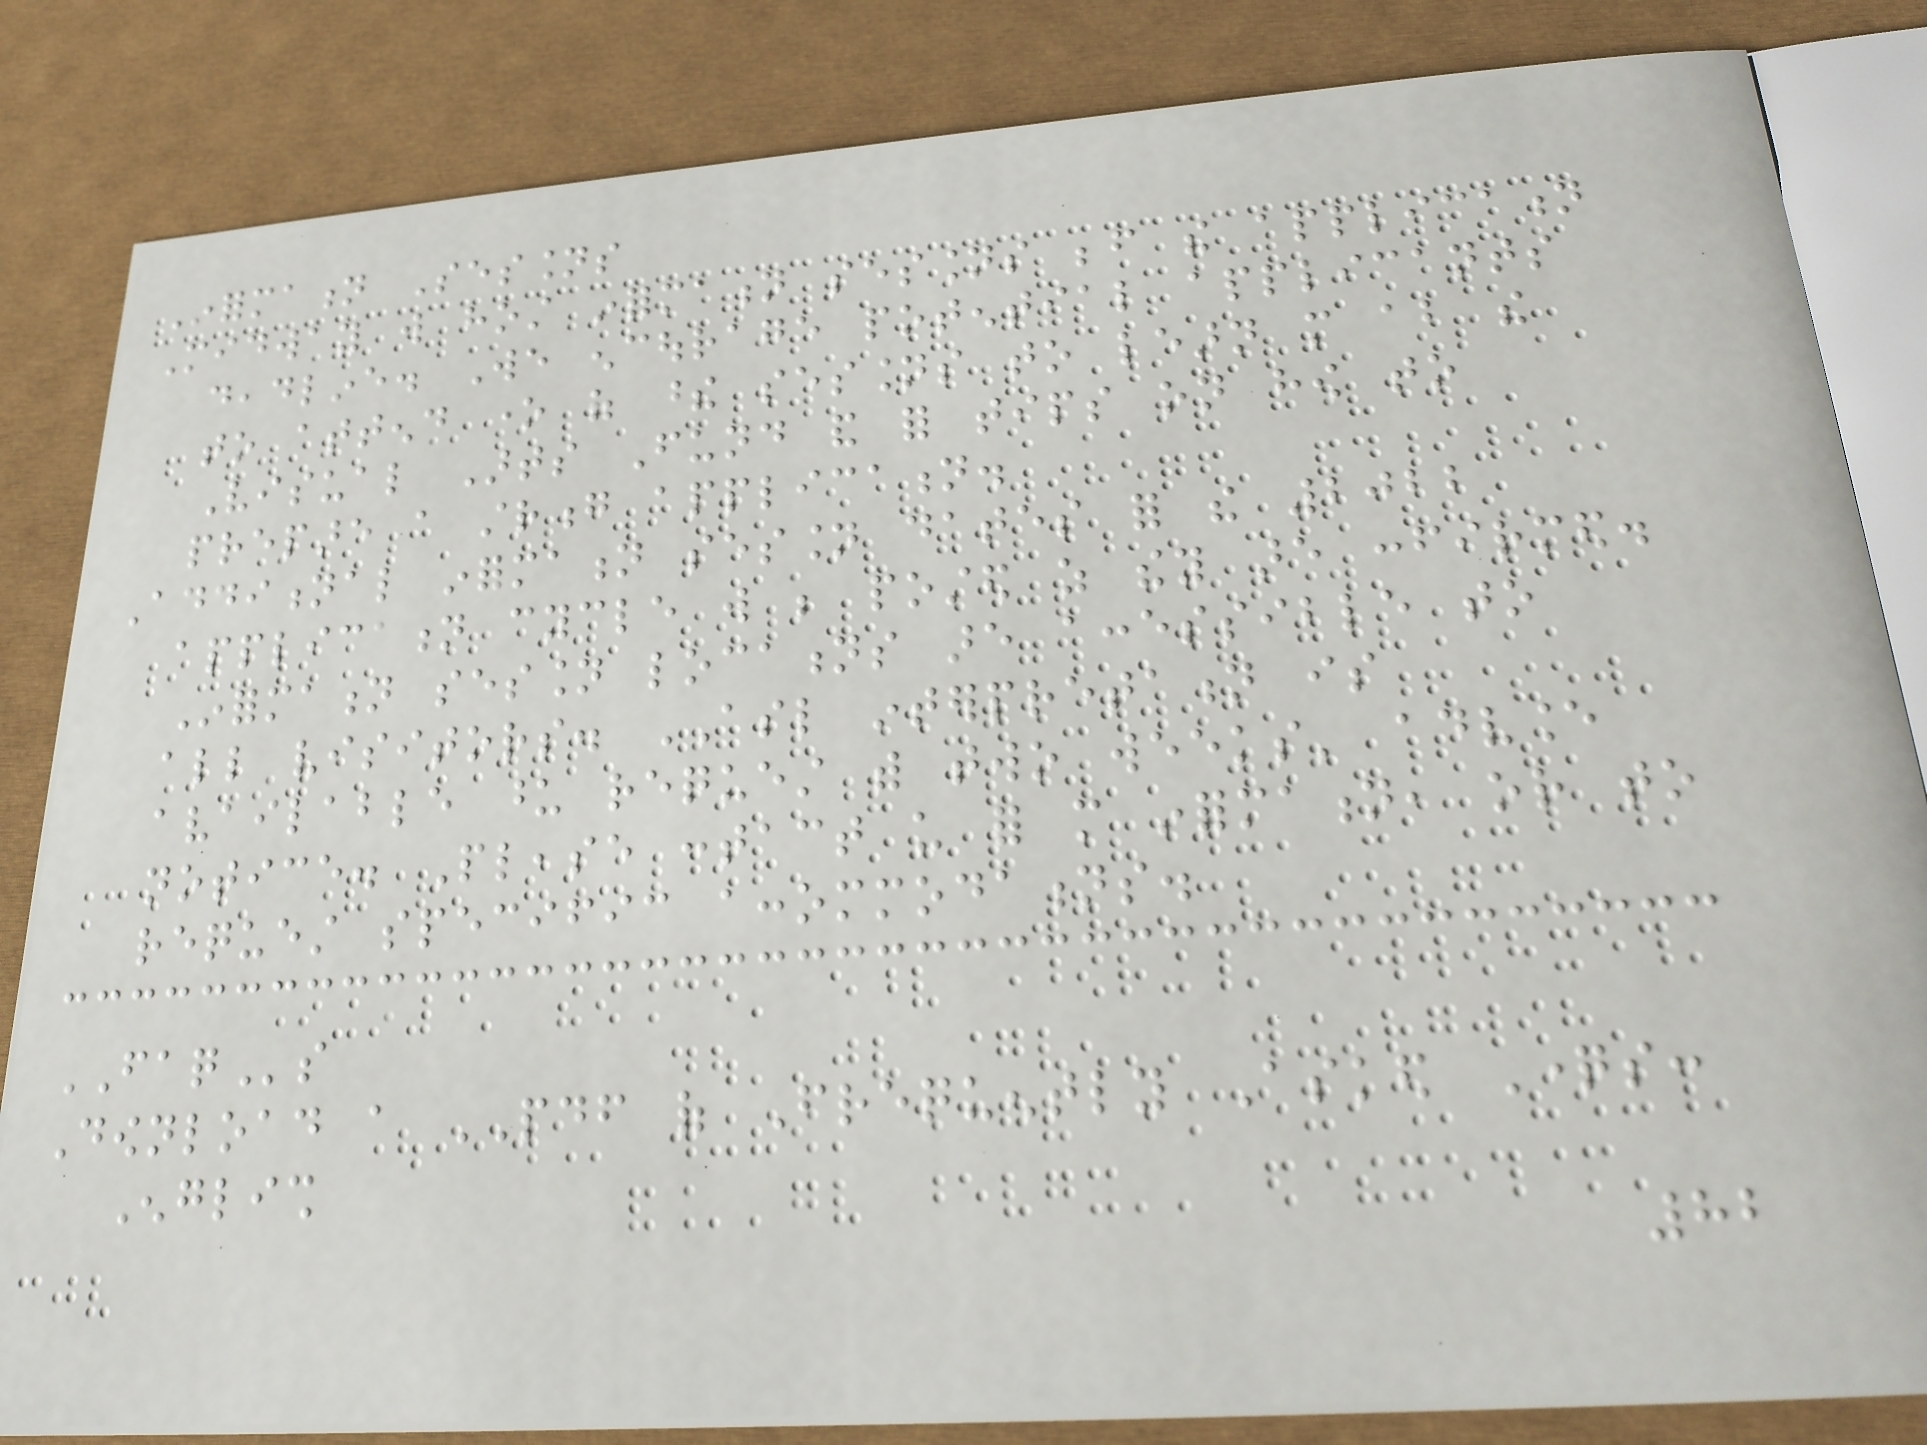Information Sessions
Midway will host information sessions before the application
deadline. We encourage potential applicants
to attend one of these sessions to learn more about the
Visual Arts Fund and for tips on how to
prepare a strong application.
Additional information session dates for the 2022
application cycle will be posted as they are confirmed.
Information session locations are accessible to
all visitors. ASL interpretation is
available upon request with two weeks' advance
notice. Please contact us for more information, or to
request specific accommodations.
FAQs
Download a PDF of Frequently Asked Questions:
English
82
